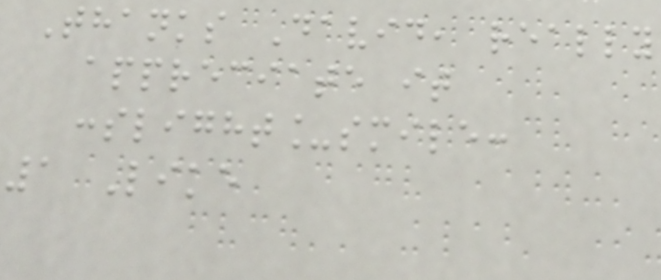Thanks David, really
appreciate it
:slight_smile:
1 Like
